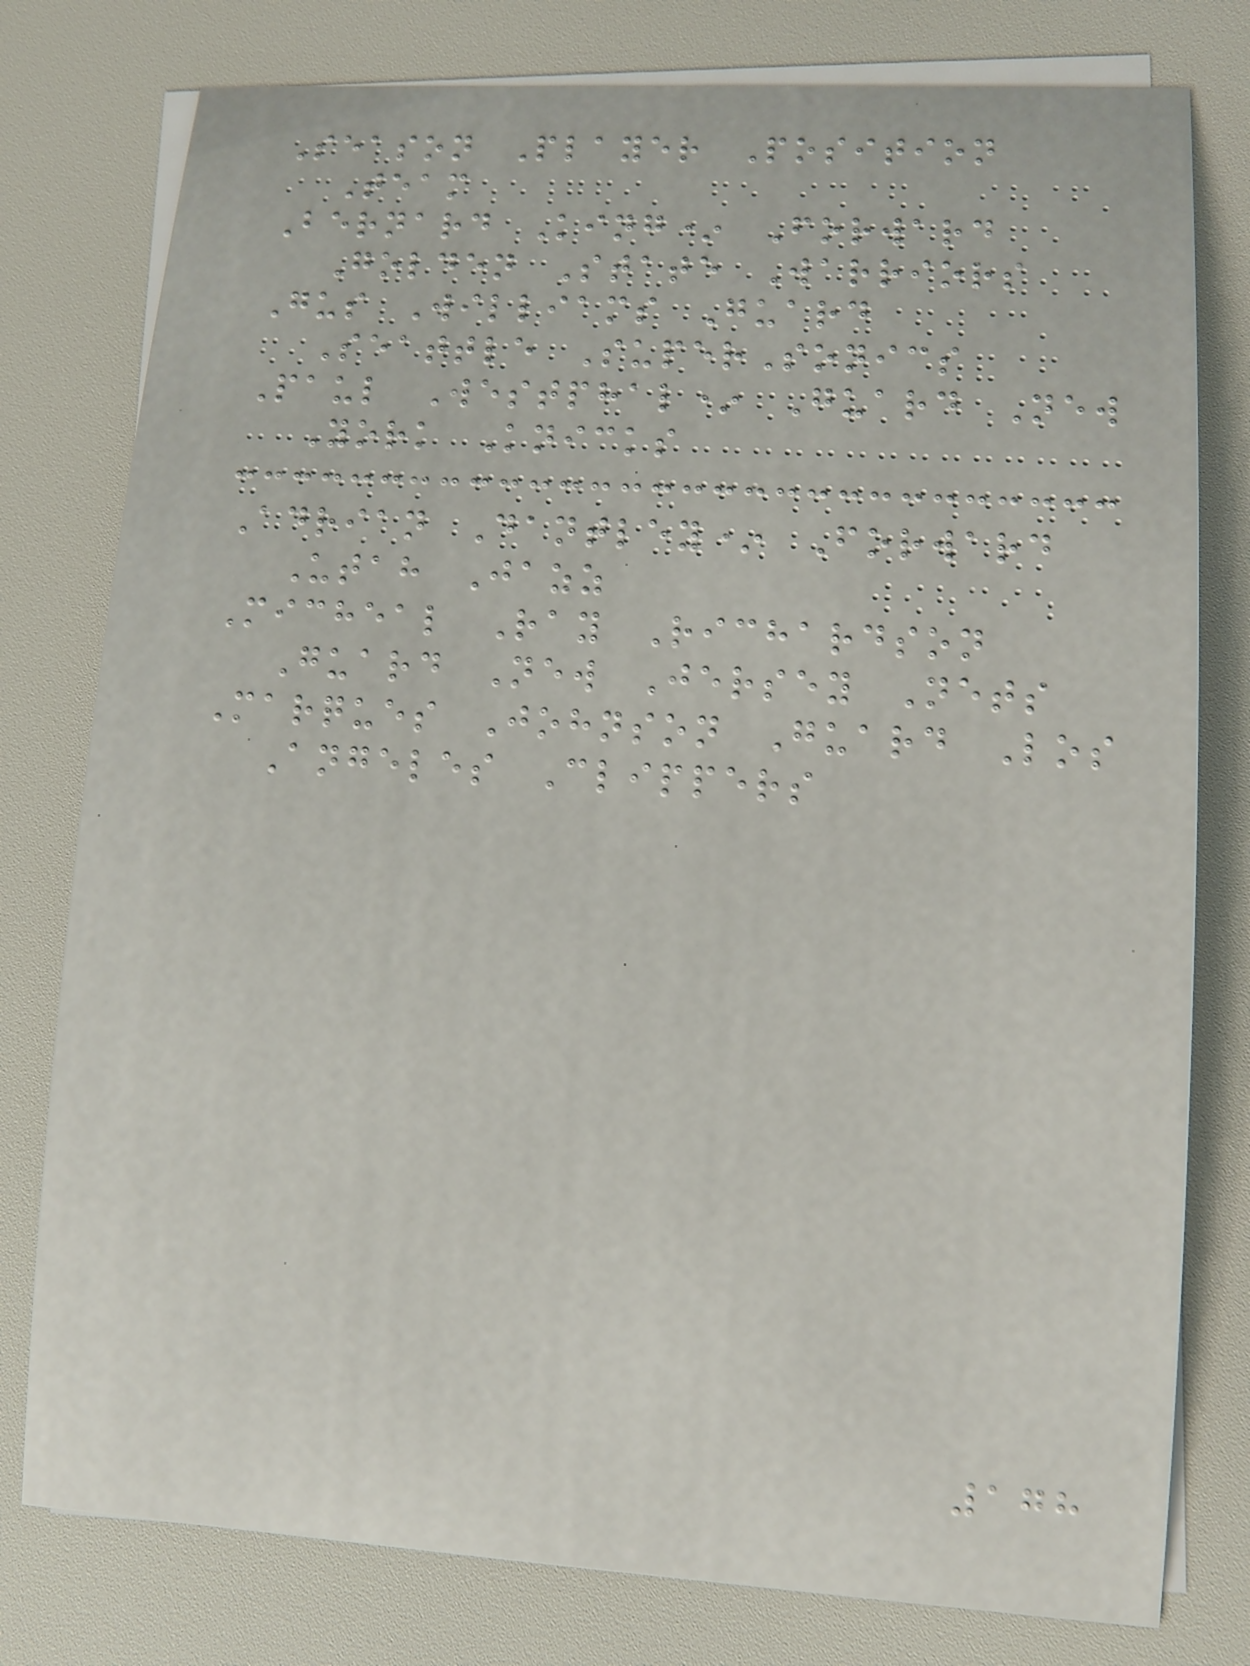Season Player Position
Team
Bernard King* Forward
Golden State Warriors
Gus Williams Guard
Seattle SuperSonics
Paul Westphal* Guard New
York Knicks
Adrian Dantley* Forward
Utah Jazz
Micheal Ray Richardson
Guard New Jersey Nets
Marques Johnson Guard Los
Angeles Clippers
178
